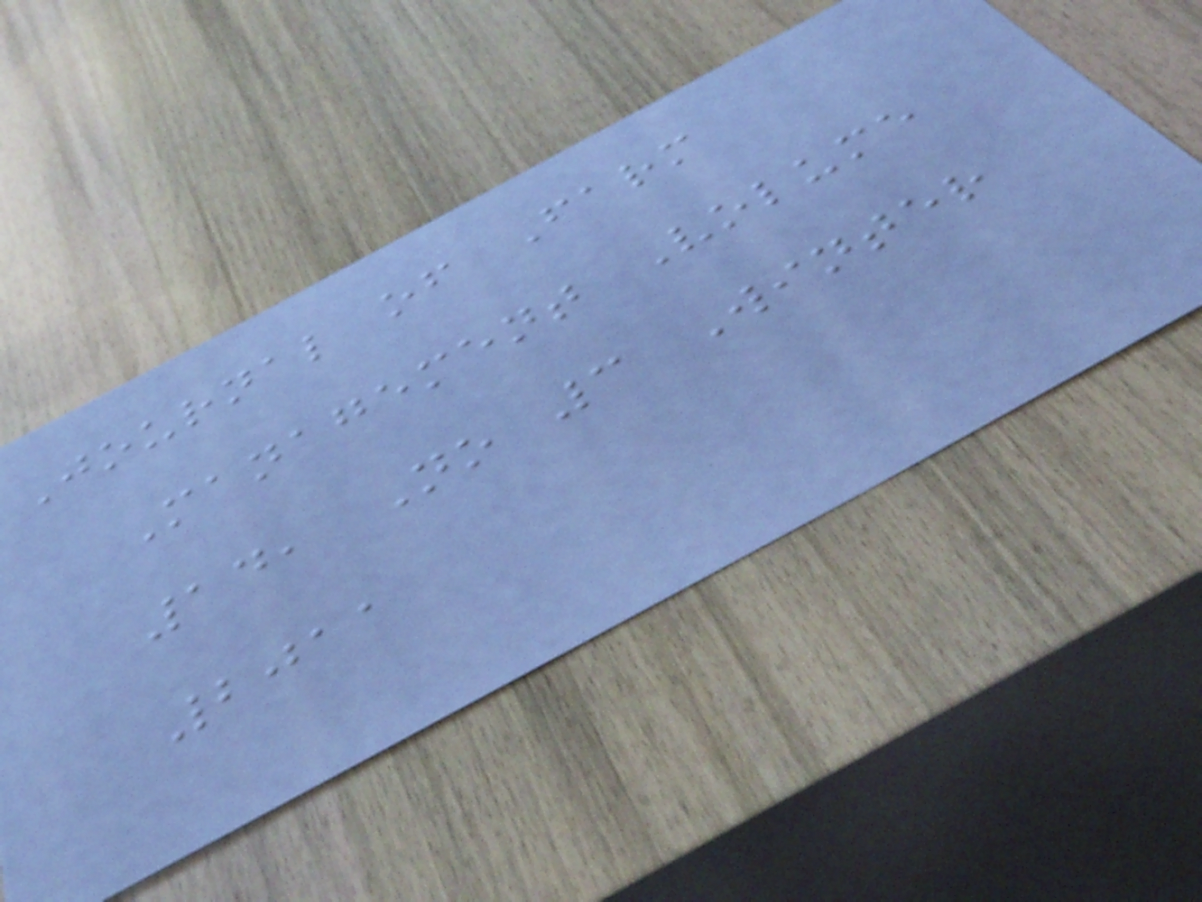Journal of Farm
Management Volume
14, No 3 Winter
2011
